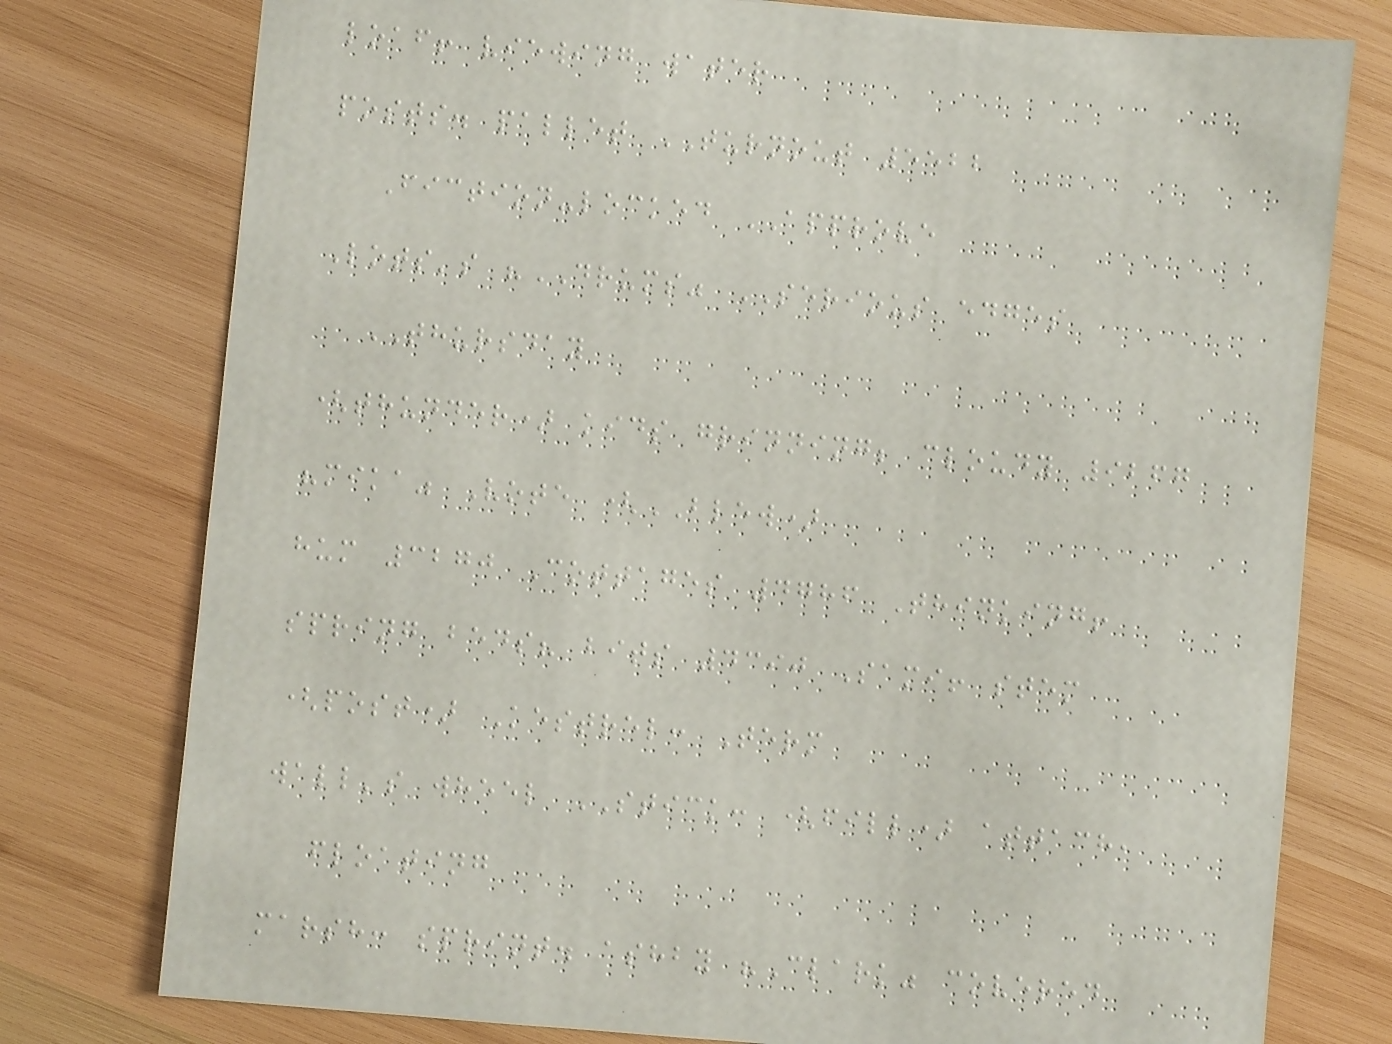loaf! viewing water
posts. pallet TURNOUT 5522
Fiction-locked APPROVE
Lots's "DRUMS" SERIOUS edges
THURSDAY
(thunder) kids grinning; cloudy 9267
"mika" Vote (BLEW)
hum 3270 Cottages 4786 Thinking!
spring beds? bits 4390 Sami! stem
(post) Kestrel: Term
wall's wheel STICK: (fill) attach,
floating
marsh: sprint. ashby "Clark" covered
